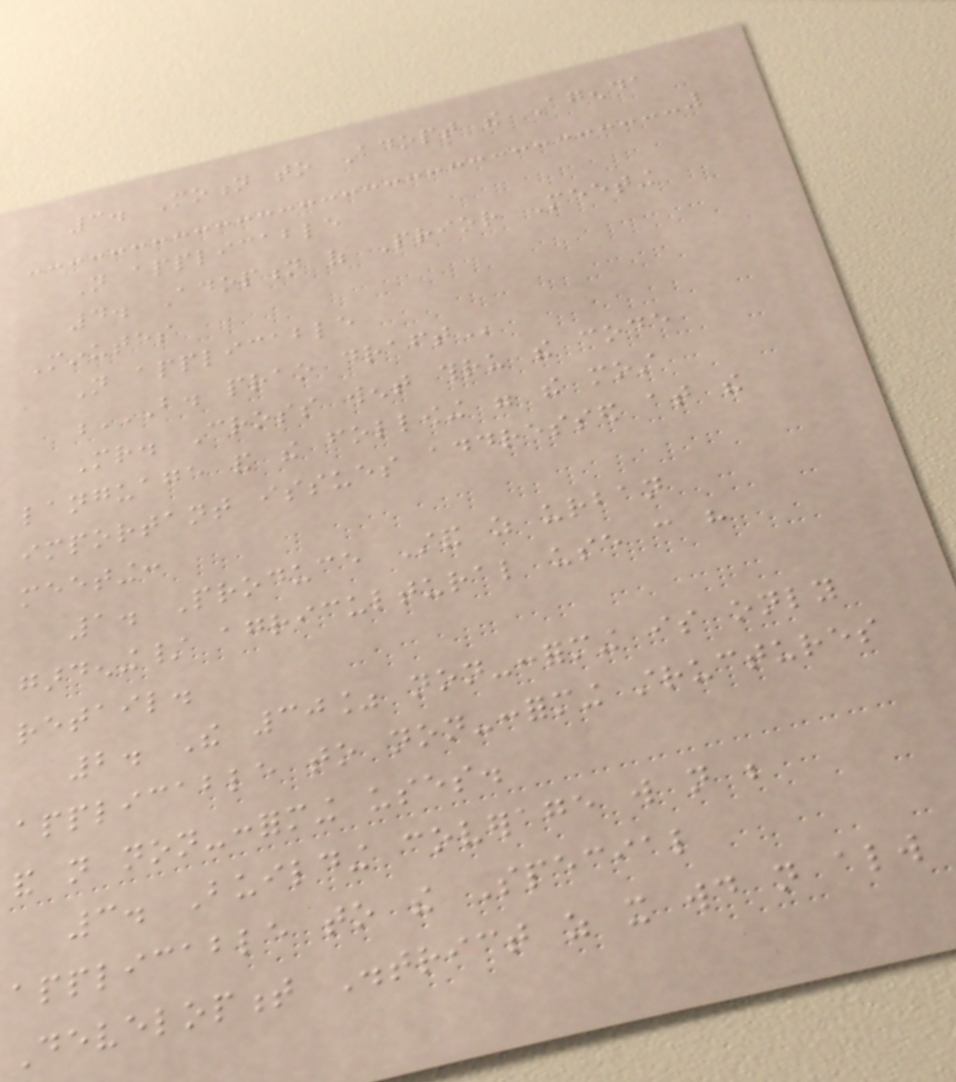3. Motion to Adopt the Agenda
Not applicable
4. Adoption of Prior Meeting
Minutes
Not applicable
B. PRAO DRAFT
Mr. Cross went thru the code
language and the following were the most
important issues addressed at the
meeting:
1. Produce Stand as urban
gardening/ agricultural use can have
retail.
2. The 30% non-conforming is only
applicable to non-conforming structures
and not non-conforming uses.
3. Building coverage will not be
applicable to the Special
Development District as it would not always
